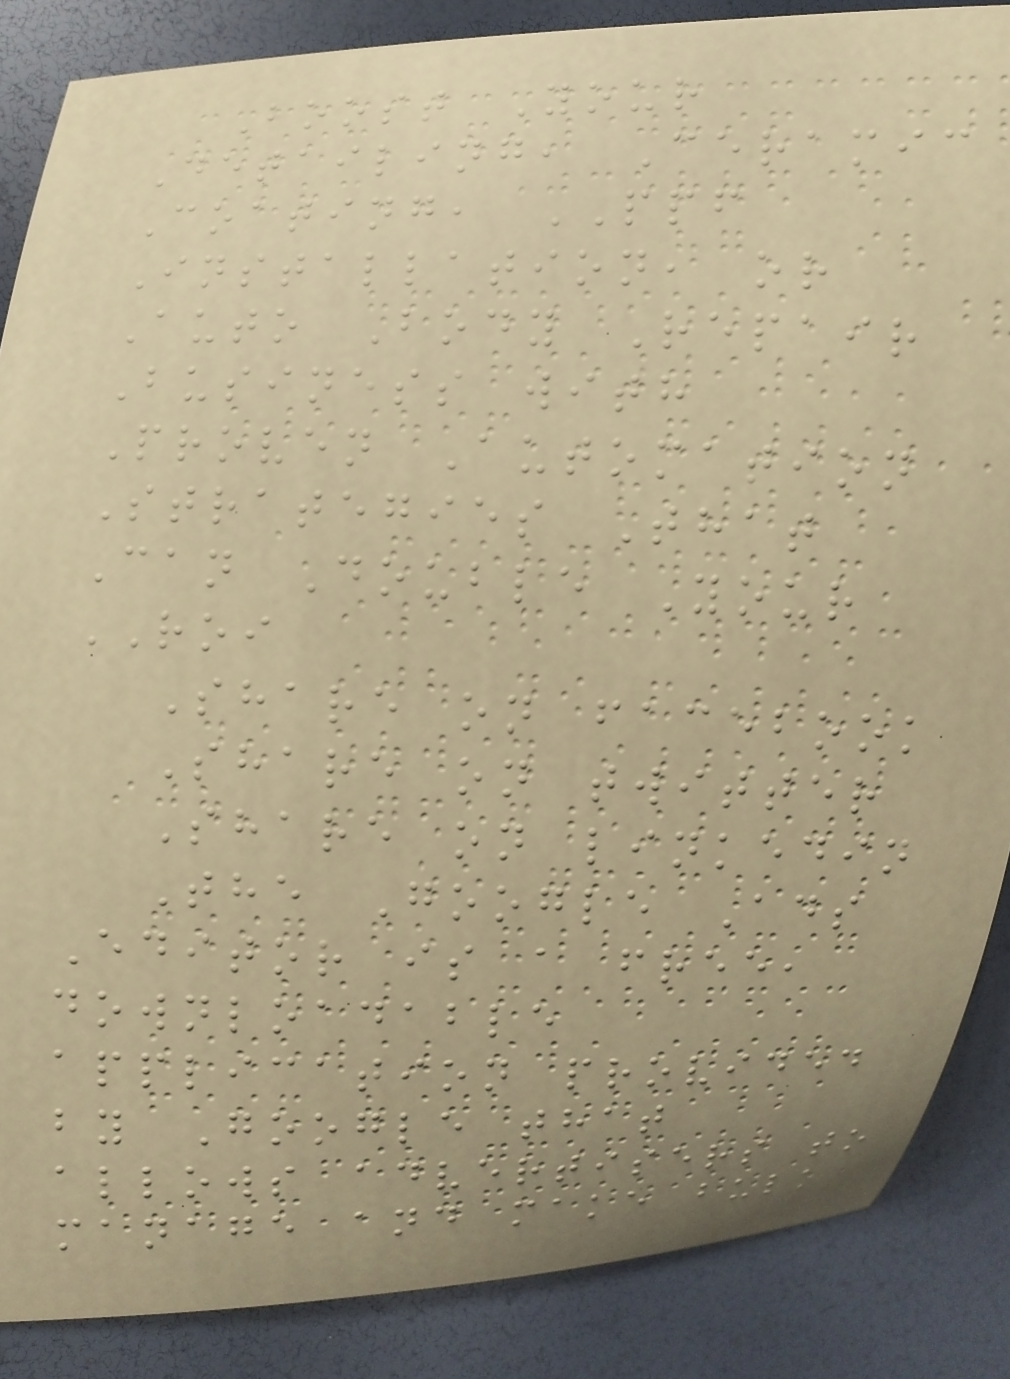Boost Your
Detailing, Ceramic
Coating, PPF
Installation, or
Auto Body Repair
Business with
Proven Automation
Strategies That
Can Double Your
ROI
Share on facebook
Share on twitter
Share on linkedin
The Google Ads
Editor is a free,
downloadable
application provided
by Google that
allows advertisers to
manage and make bulk
